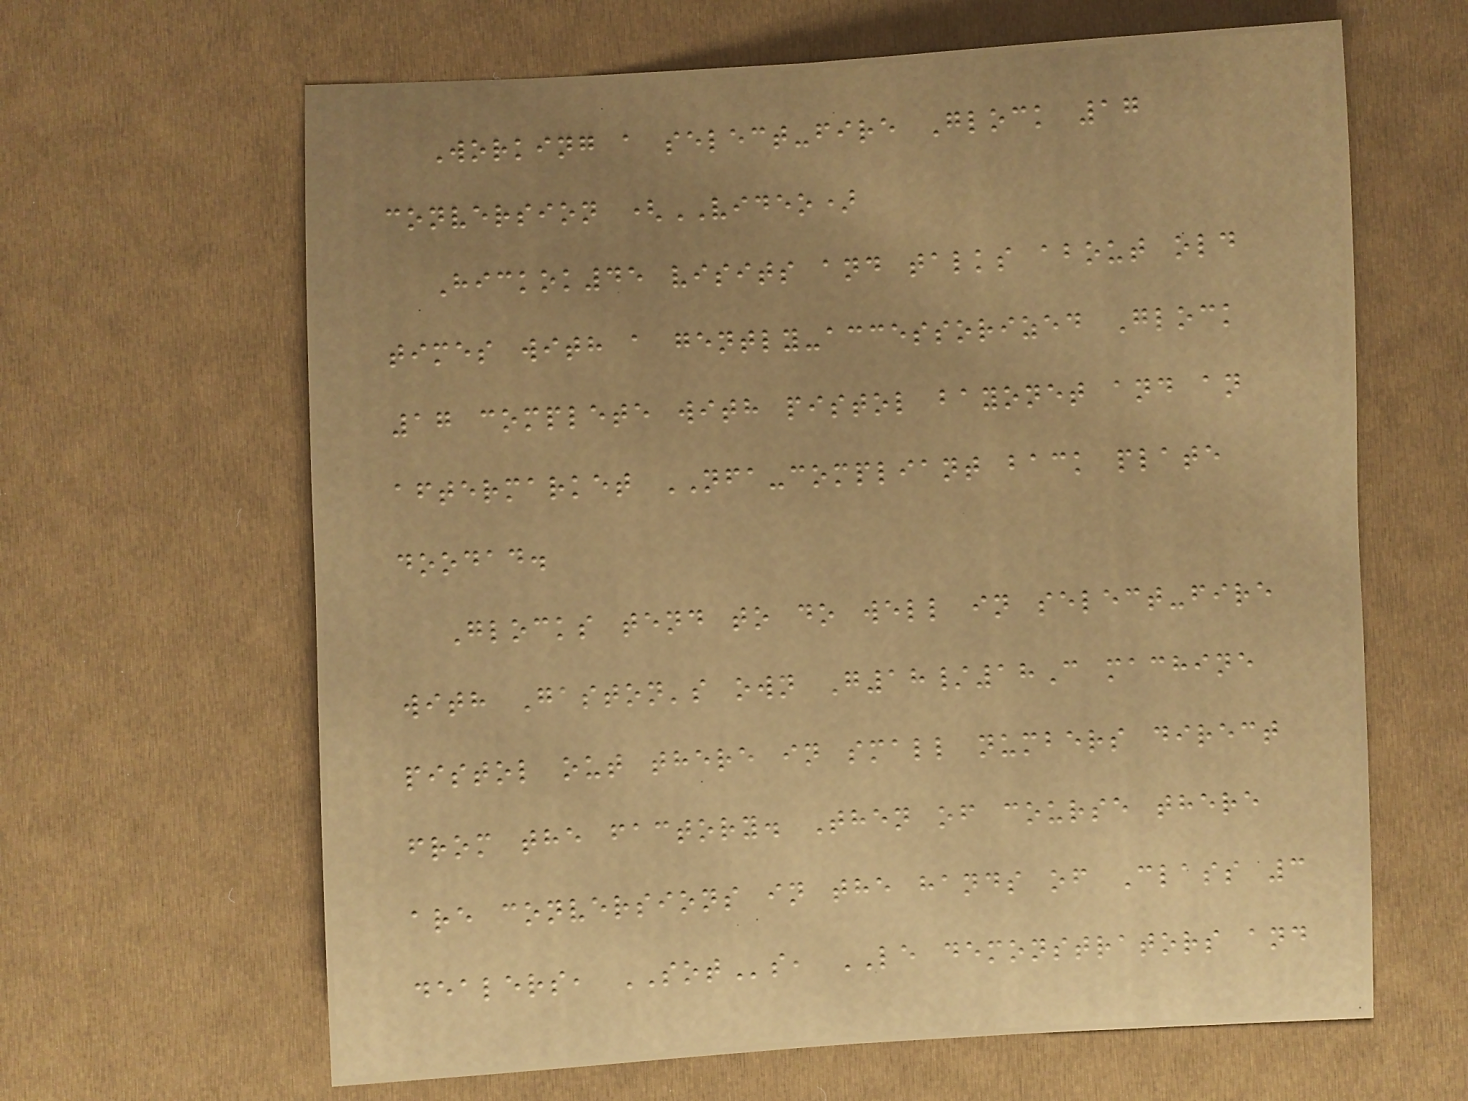Working a select-fire Glock 17
conversion (VIDEO)
Hickok45 visits and talks about old
times with a gently-accessorized Glock
17 complete with pistol bayonet and an
aftermarket NFA-compliant back plate
doodad.
Glocks tend to do well in select-fire
with Gaston's own G18/18C machine
pistol out there in small numbers direct
from the factory. Then of course there
are conversions in the hands of Class 3
dealers, SOTs, LE demonstrators and
